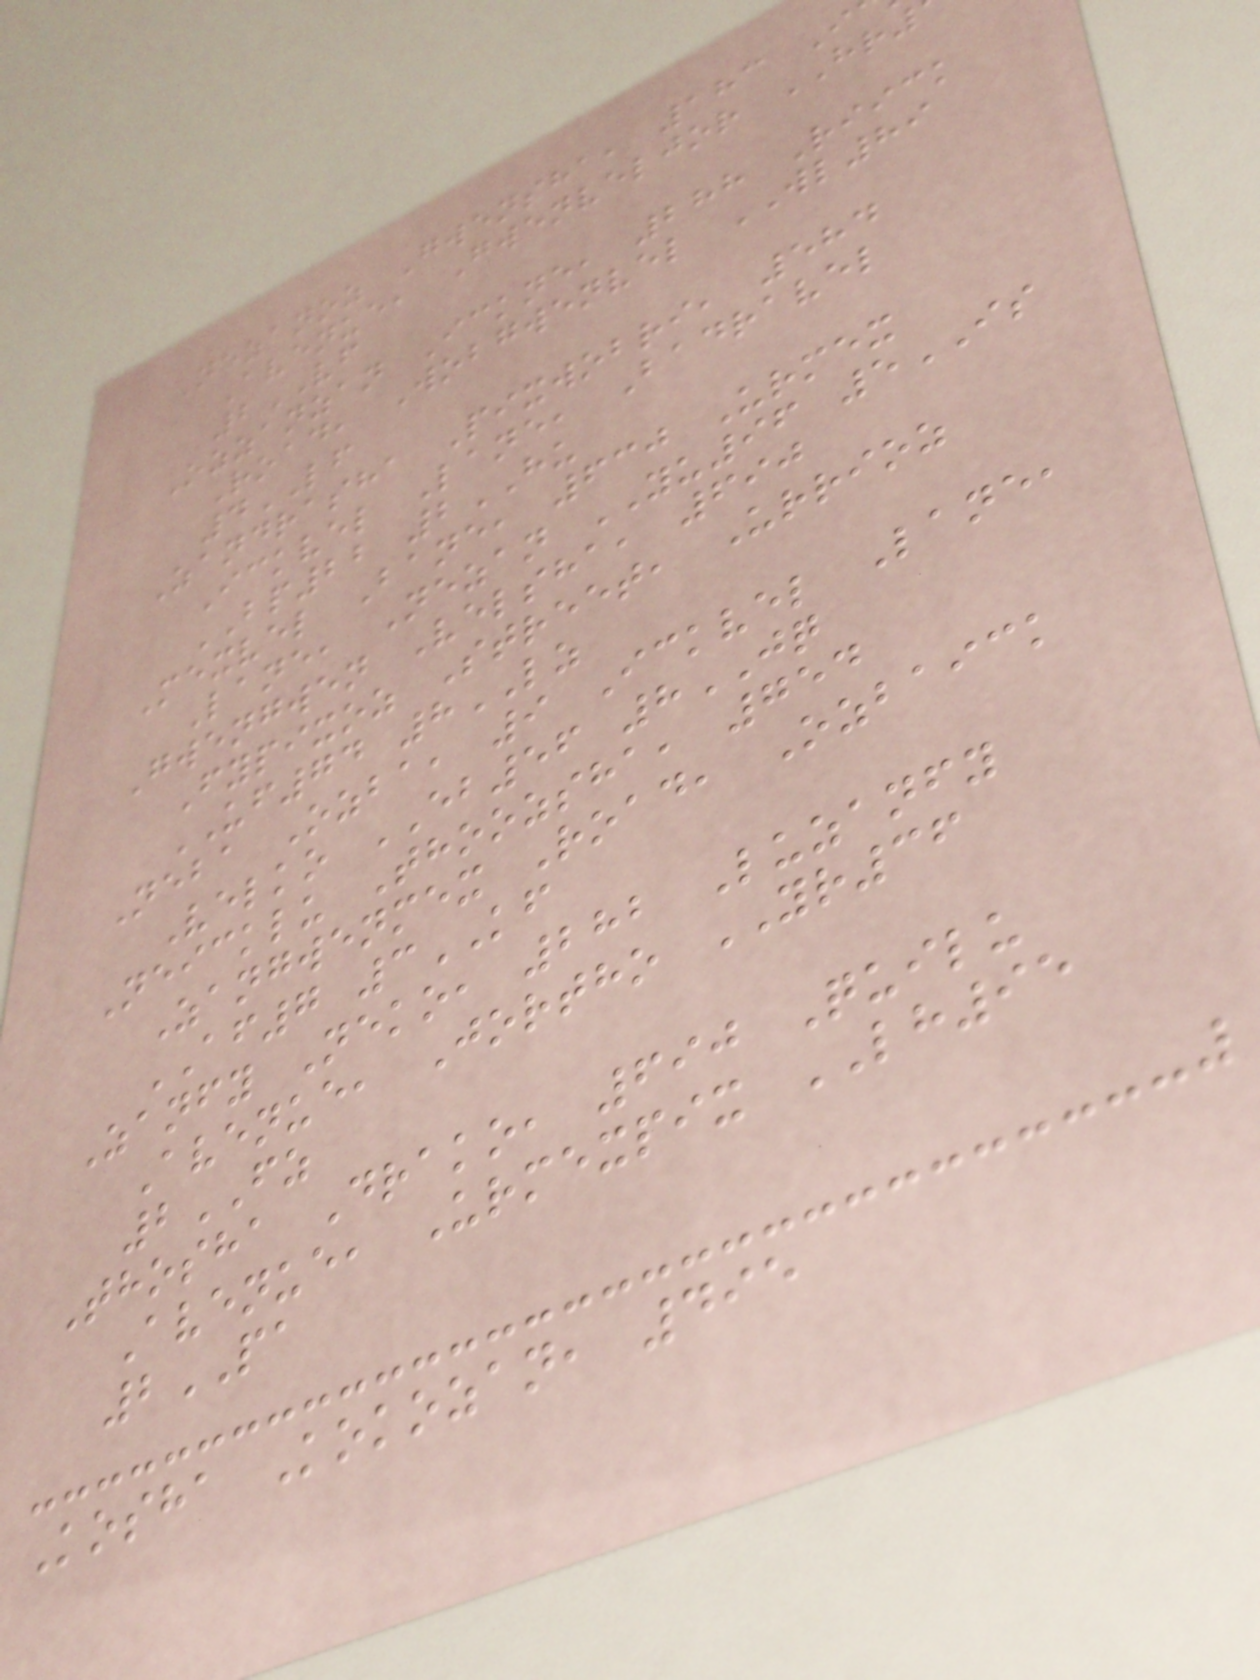Nezanoz Gwensha, 183 I
Avenue, Gwenveljor HR
2VF
Ozzanzan Ickne, 288 Riick
Road, Wobgwenvel WL89
4LF
Zandrasha Pixwobri, 584
Ickvel Lane, Badravel
BP22 2HU
Mexvel Bane, 630 Urmex
Lane, Nezan YU96 5IS
Gwengwen Velsha, 690
Fypixoz Street, Urrioz
UF74 8LZ
Neba Ozba, 9 Ickvel Lane,
Velko EB56 8JQ
Neicklu Thoozsha, 754
Zangwenmex Road, Ozbaick
AF7 3KF
Zanfy Neko, 282 Luzanfy
Avenue, Jortho YR36
2FZ
Thosha Drako, 690 Quilu
Avenue, Urmexpix LH95
2PA
Kosha Kokozan, 495
